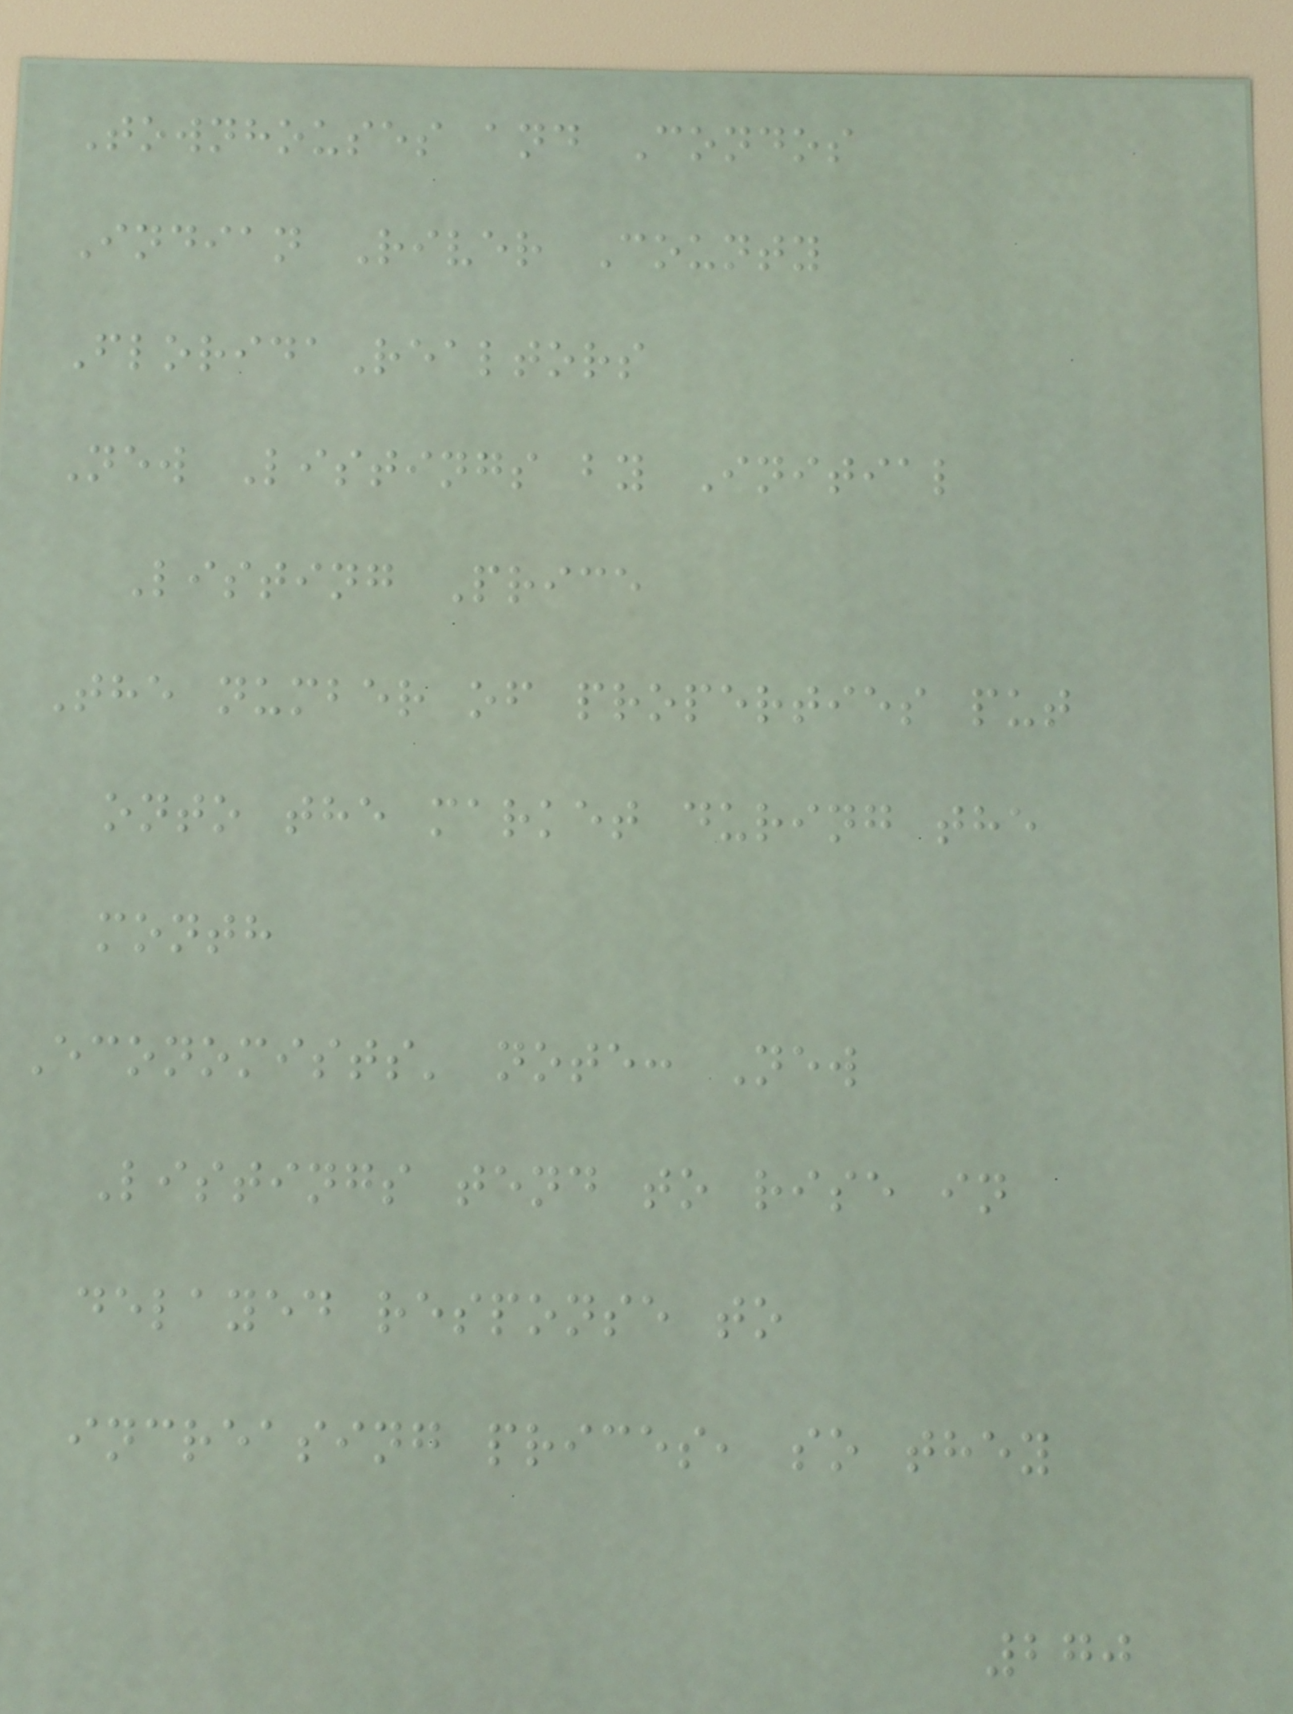Townhouses and Condos
Indian River County
FloridaRealtors
New Listings by Initial
Listing Price
The number of properties put
onto the market during the
month
Economists' note: New
Listings tend to rise in
delayed response to
increasing prices, so they
270
